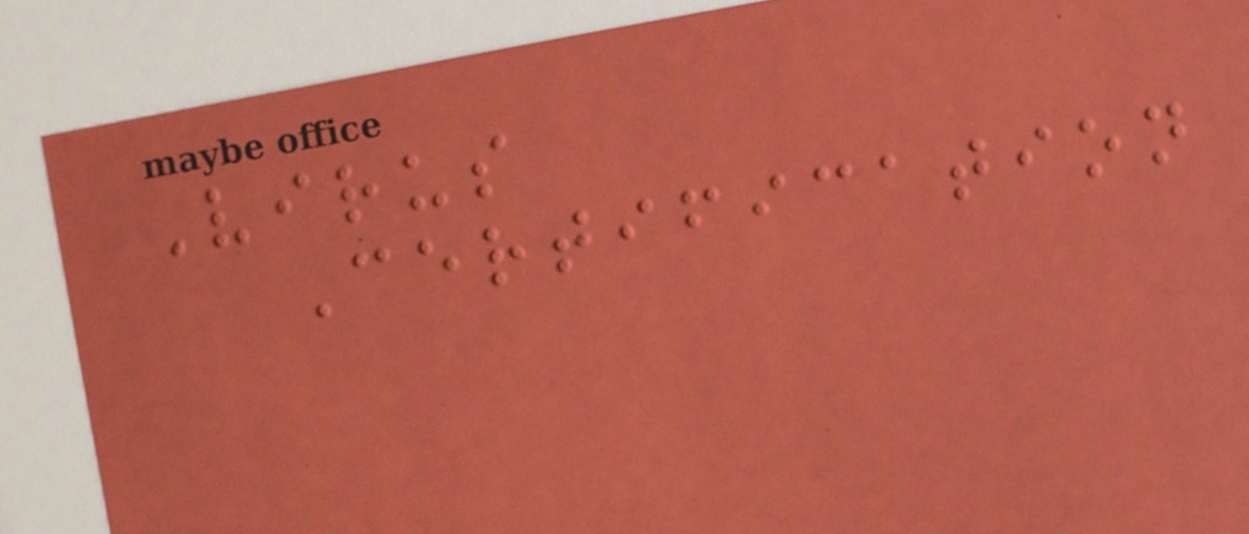Virus
Certification
